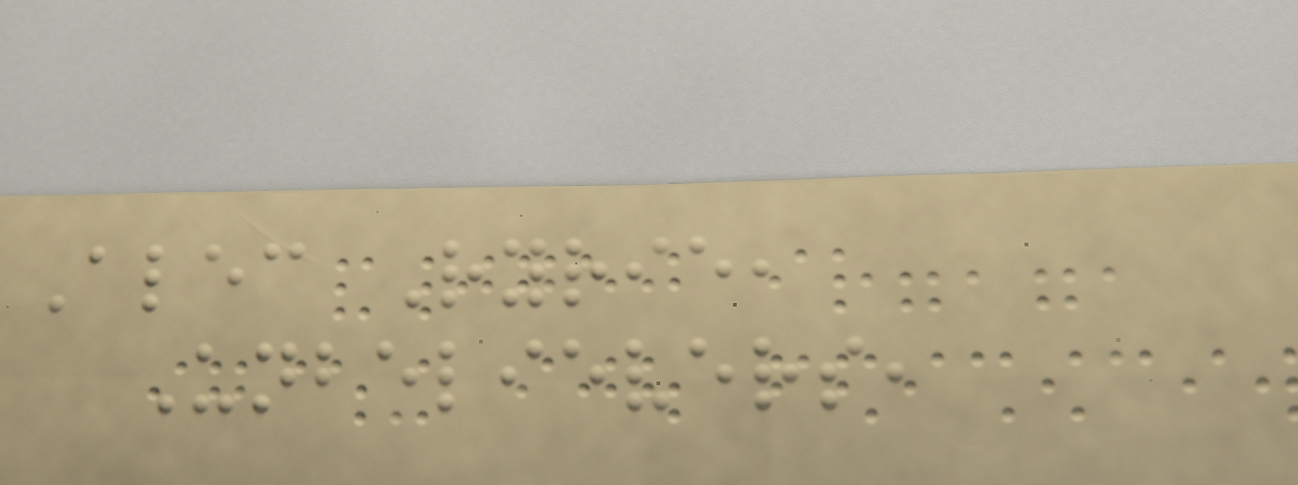Alec Ryrie,
Unbelievers,
